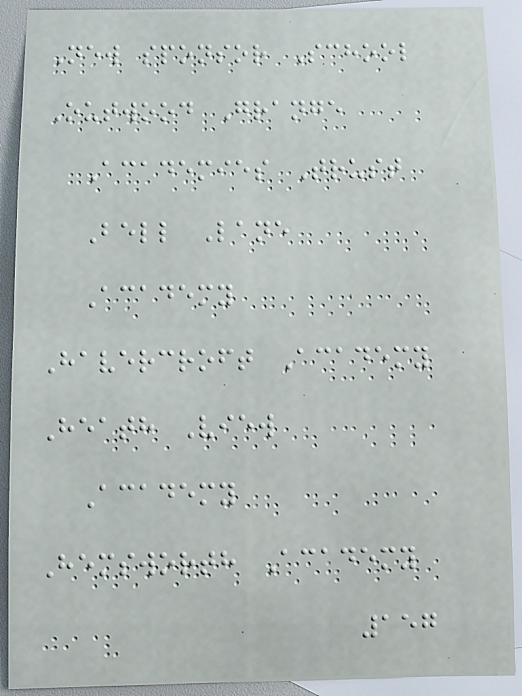New sponsor School
Outwood Grange
Academies Trust
Bell Lane
Academy
Havercroft Academy
Heath View
Academy
Hemsworth Academy
157
